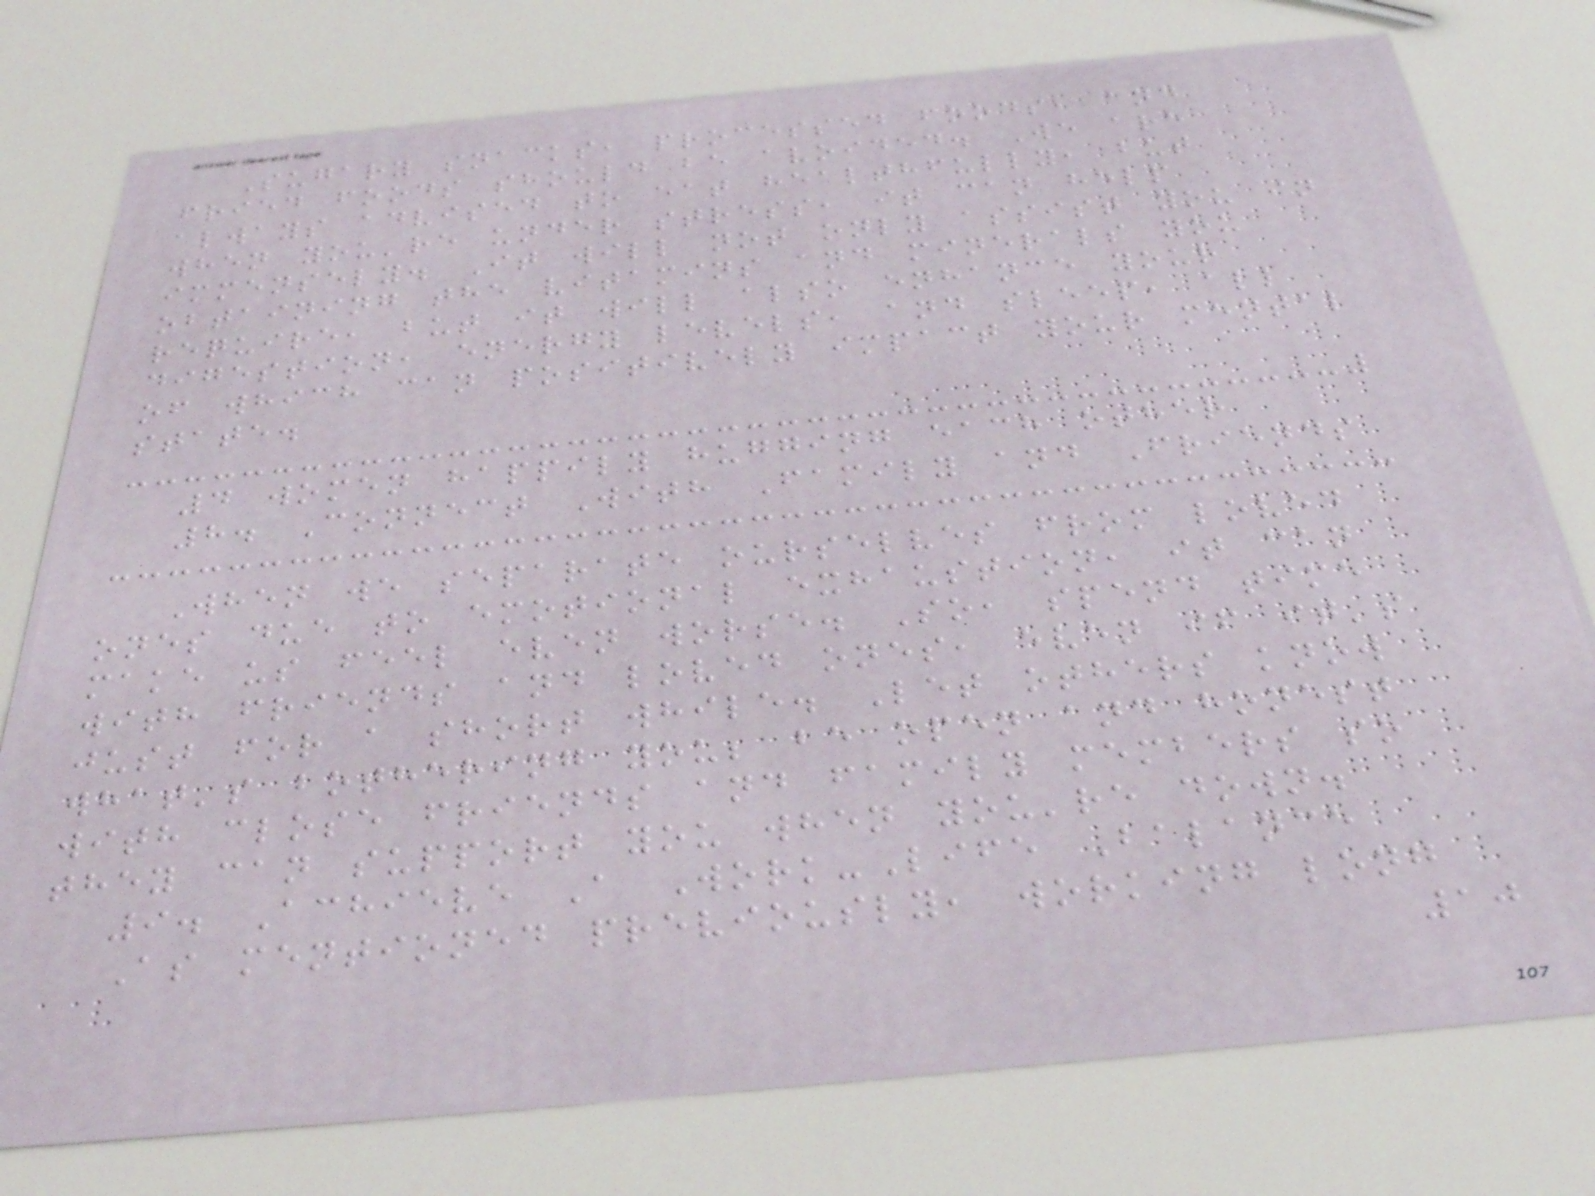Sugary snacks, processed foods, and
fried foods should be avoided. We are
always advised to eat healthfully, but
when you're under stress, it can help
immensely. It will not only assist you in
obtaining the vitamins and minerals you
require, but it will also enhance your
digestion, energy levels, and sleep, all
of which can positively impact your mental
state.
4 women happily hugging each other
8. Connect With Family and Friends
When we separate ourselves from loved
ones due to emotional exhaustion, it can
make us feel even worse. So, spend time
with friends and loved ones, even if it's
just for a short while. Let others know
what's bothering you; be open and honest
with close friends and family members so
they can support you when you're down.
9. Achieve A Work-Life Balance
As mentioned previously, working long
10
